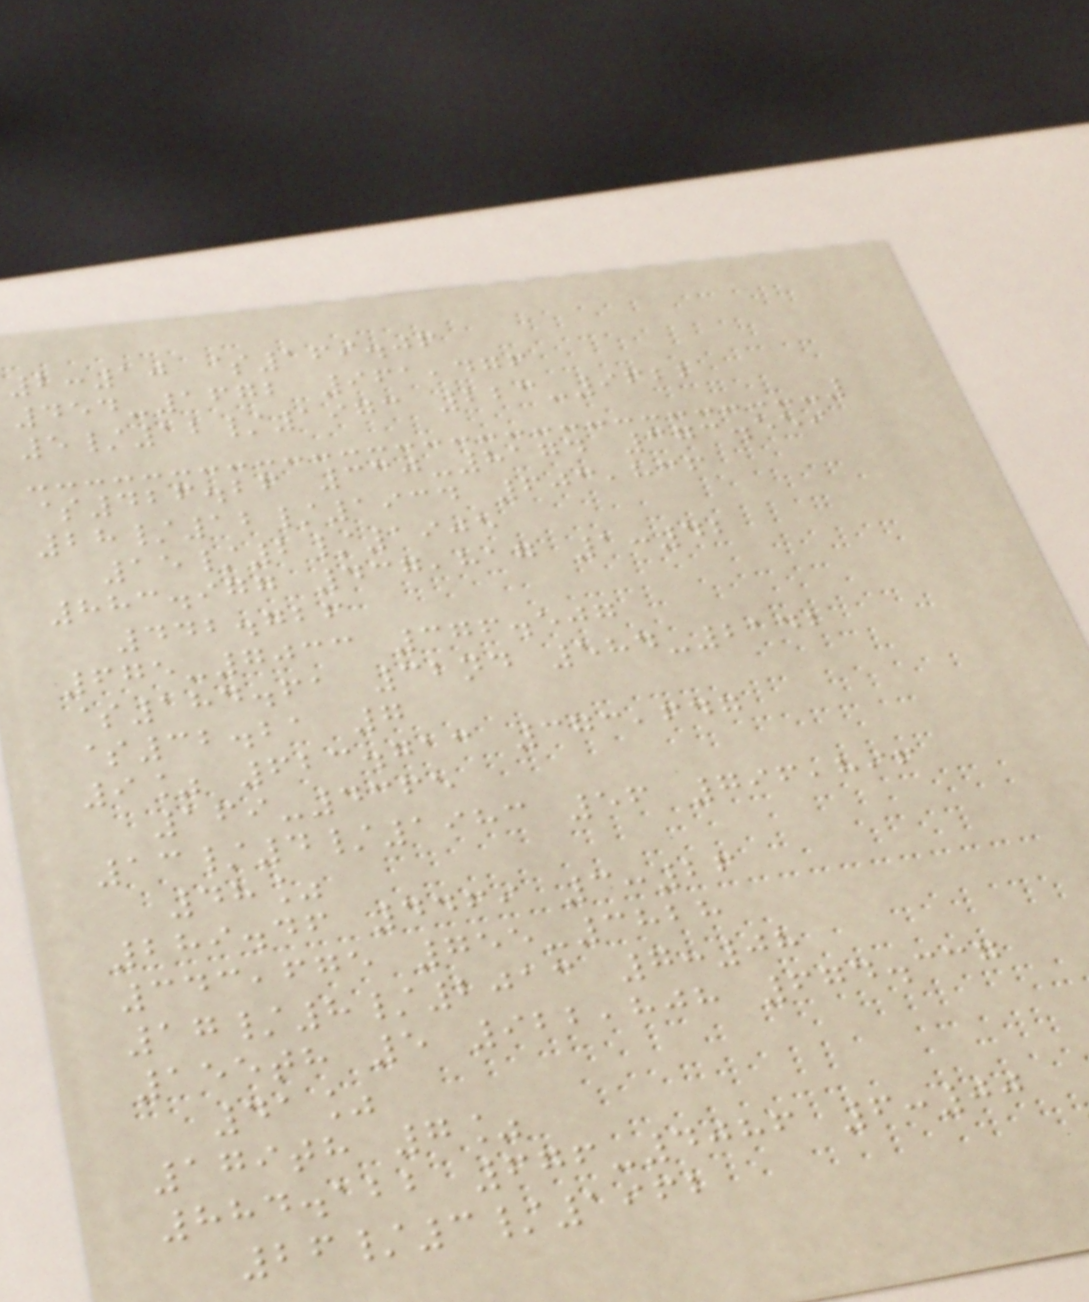2:10 $169.06
454-1672 961,476
5/12/1973 223-9622
$426.26 330-8174 373.559
28/12/1934 603,836
15/2/1905
883.977 437,817 1:42
442.726
675-7033 376.507
$184.61 32nd 584-2142
$32.21 7
9% 623.713 373,647
169-4365
13/4/1983 56 796,896
48%
289.46 4469 3:26
343,675 755-3828
17/8/2013 7:08
155th 5 922,808 674.337
41%
179th 7%
884.122 676-4086 6:00
26/3/1962
